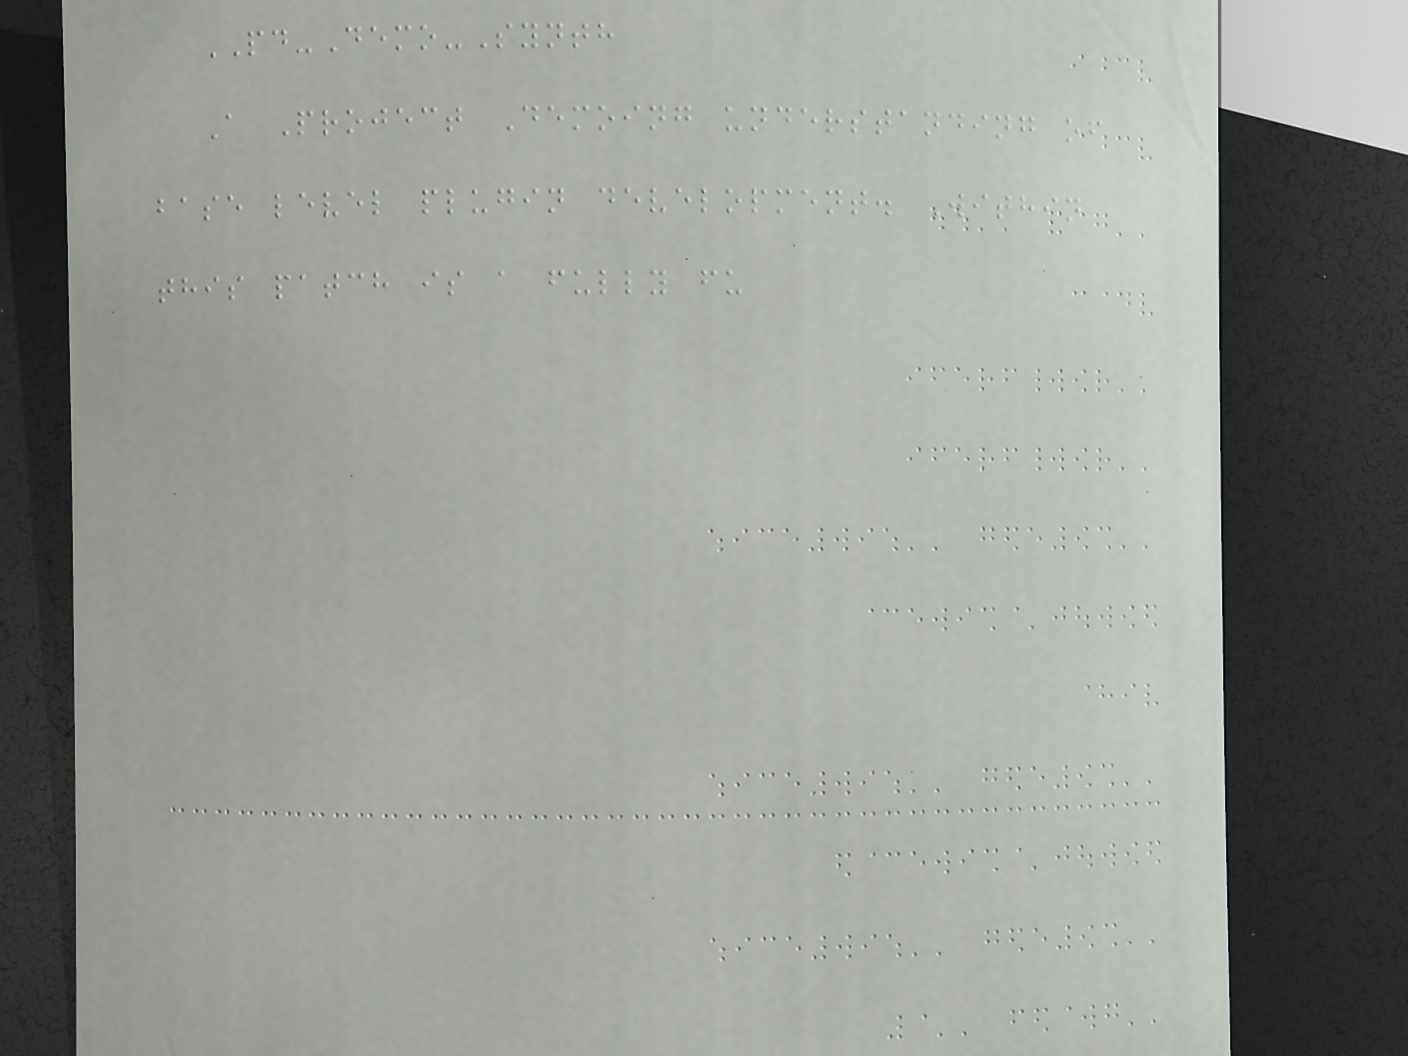PD-Demo-Synth
A Project Demoing understanding of
base level plugin development. Within
this patch is a fully fu
